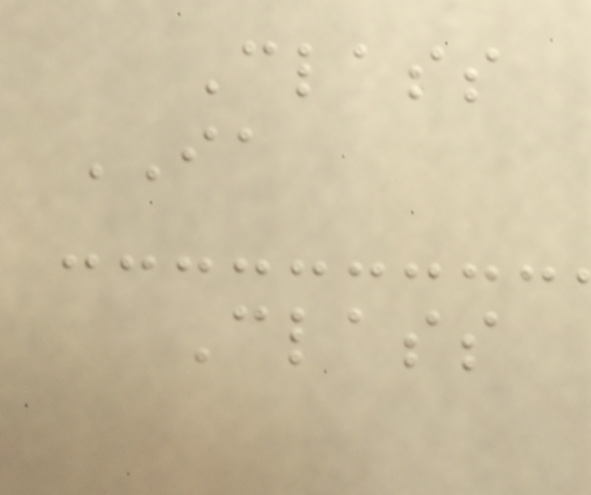Class
IA
Class
